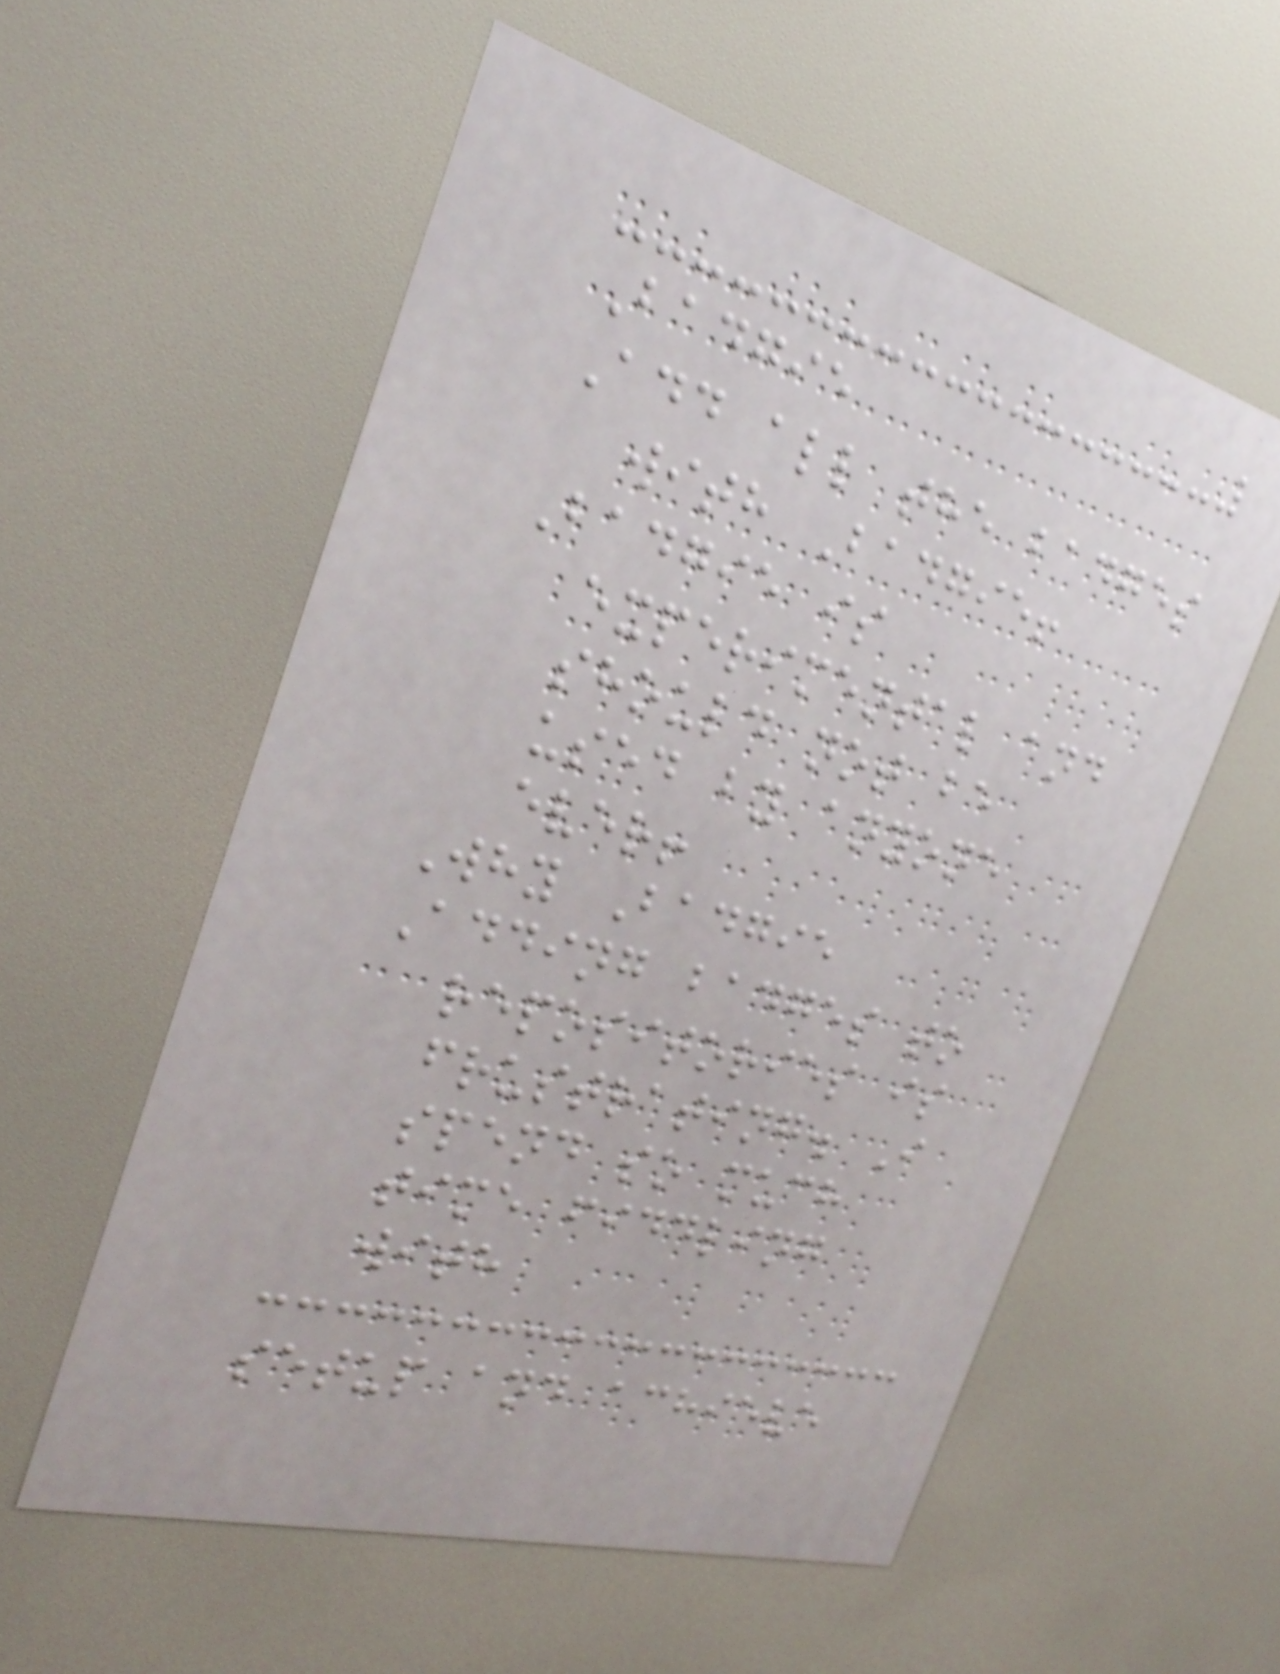Badgie
Add all the badges
with Badgie!
Badgie is
experimental and
should not be
used by anyone
ever!
Why Badgie
Adding badges to
repositories is
frustrating. I
spend so much
time fiddling
with
setup and achieve
